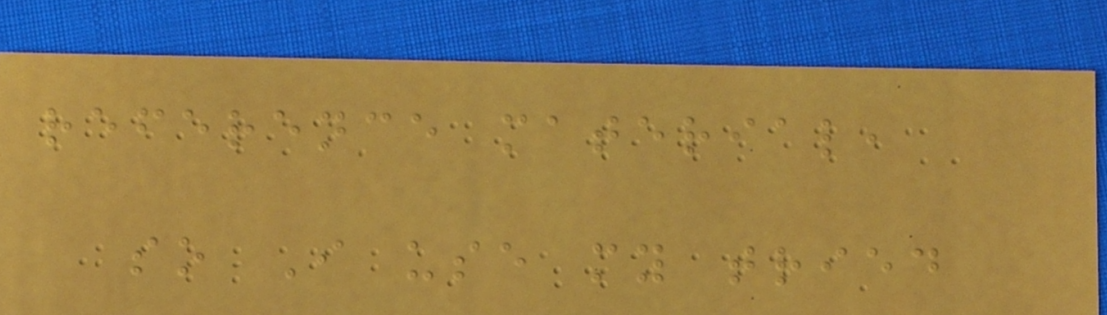reference material,
so I use my tried
